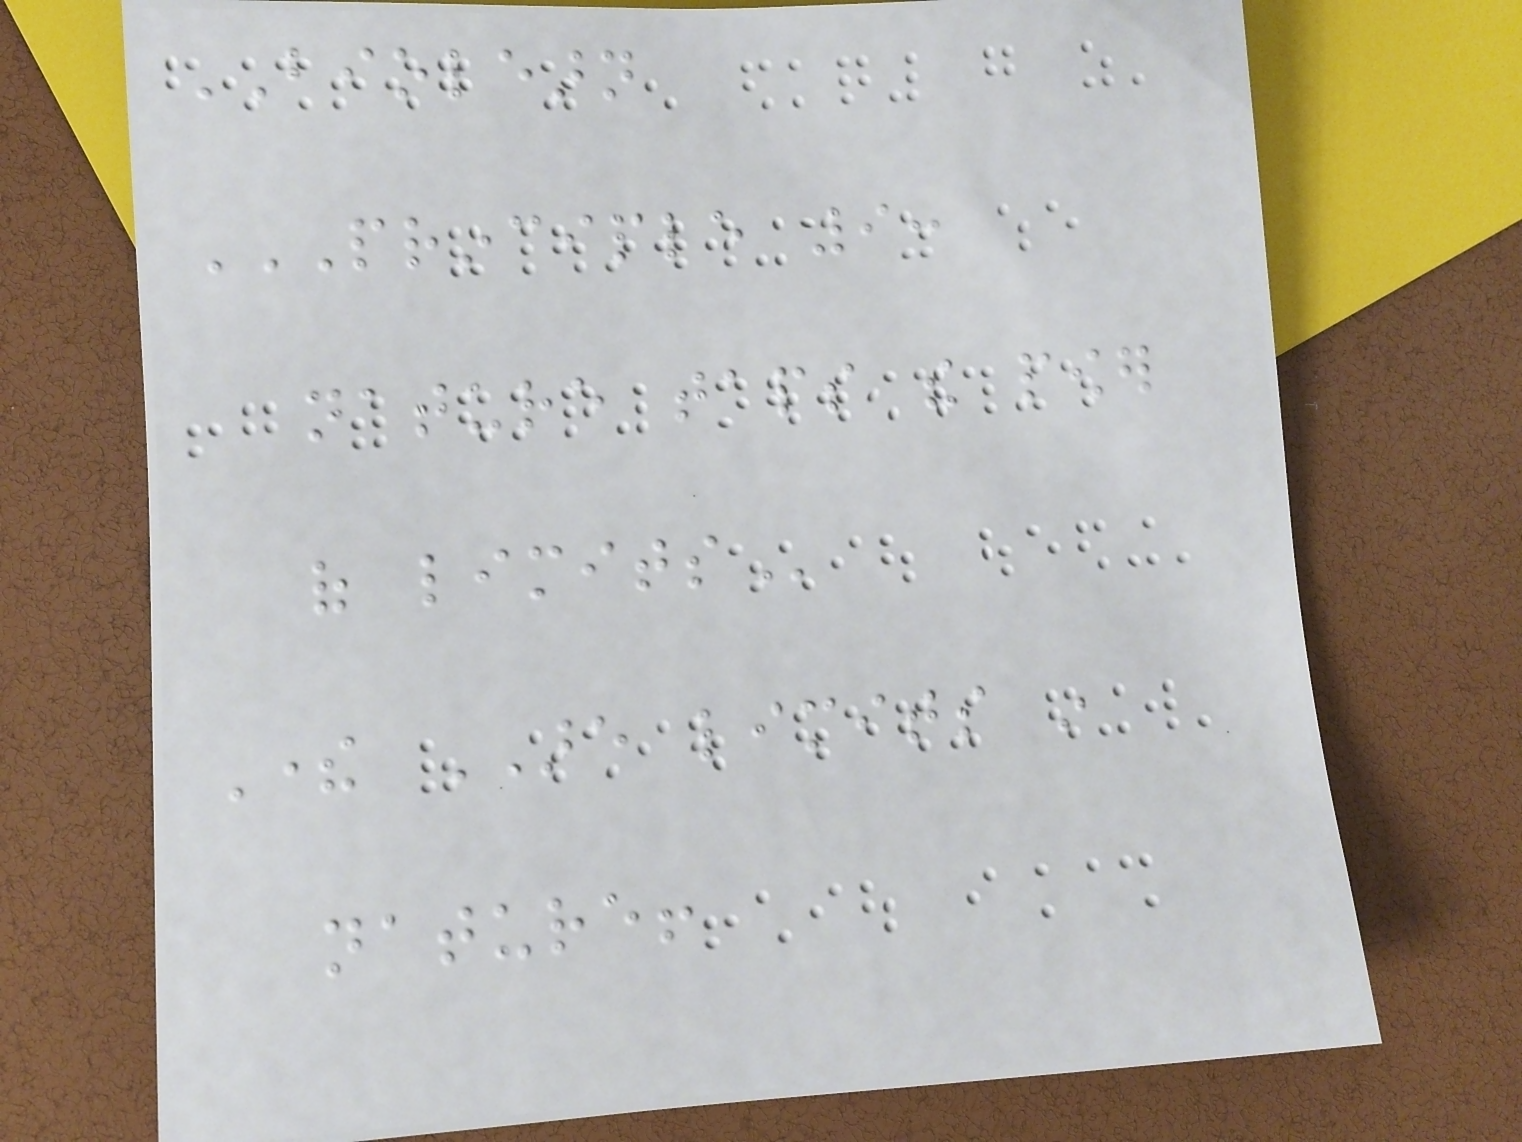BIOLEARN
PRINCIPLE 9:
NATURE TAPS THE POWER
OF LIMITS
There ARE limits in
nature!
